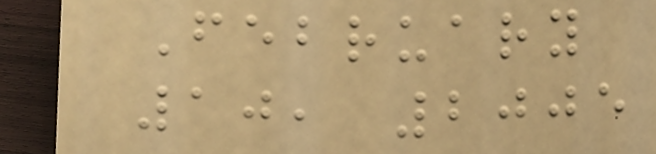February
10, 2005
